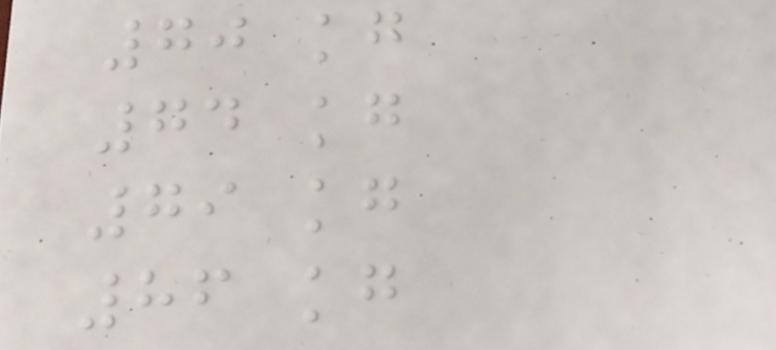70 kg
74 kg
79 kg
86 kg
